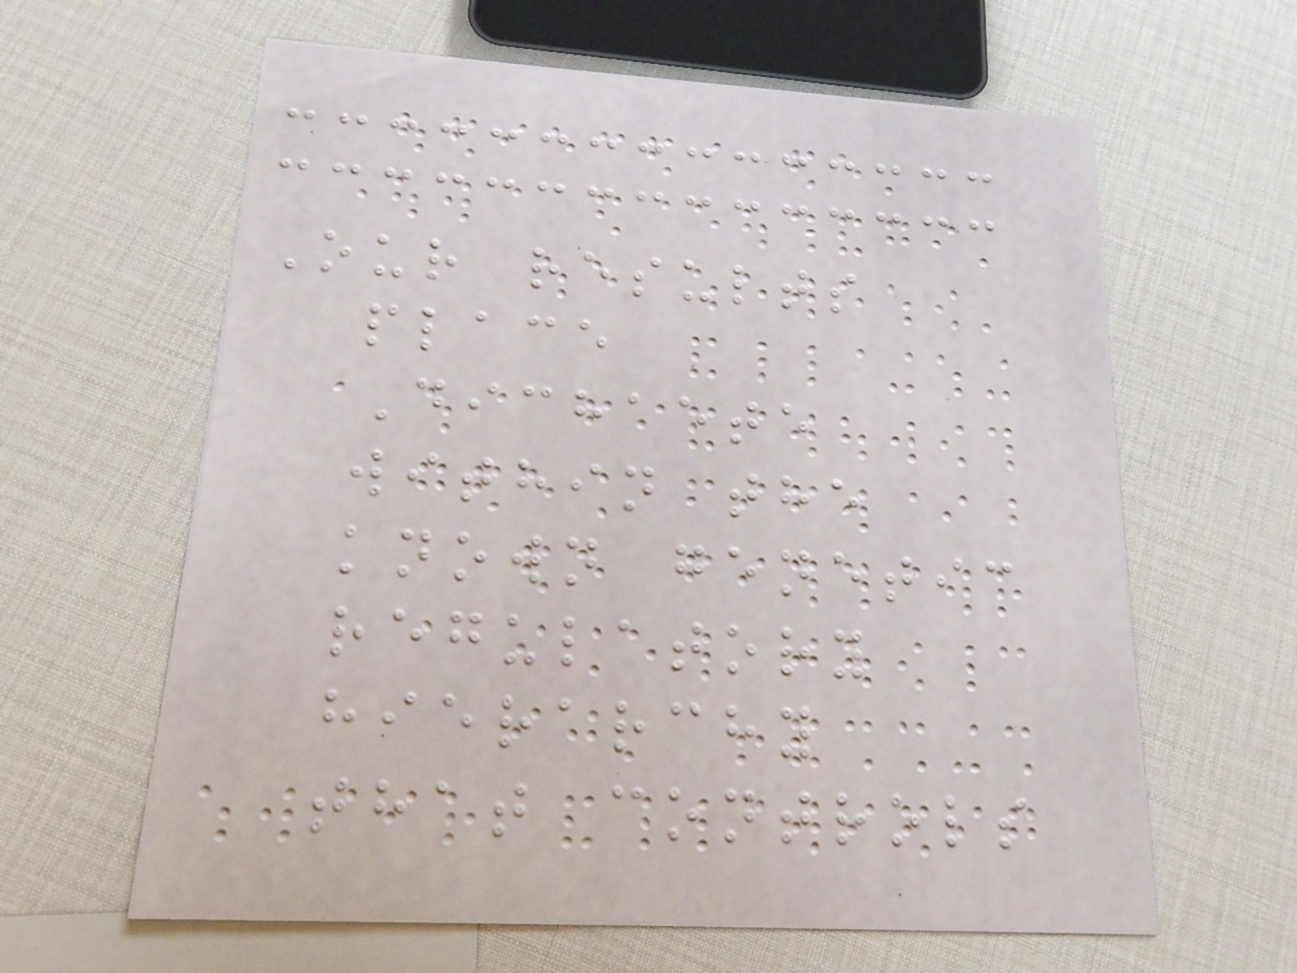Our results
place
Dichaete
within the
known genetic
regulatory
hierarchy
that controls
